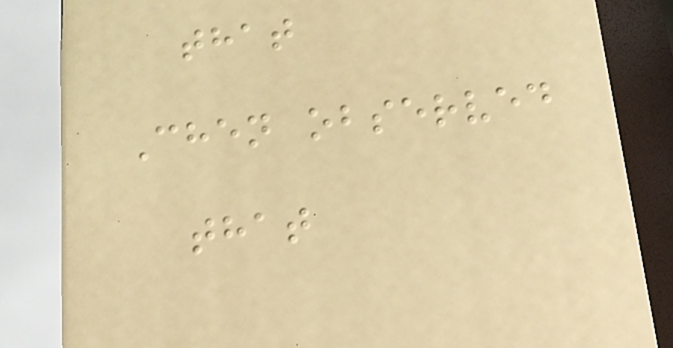that
Chen observed
that
